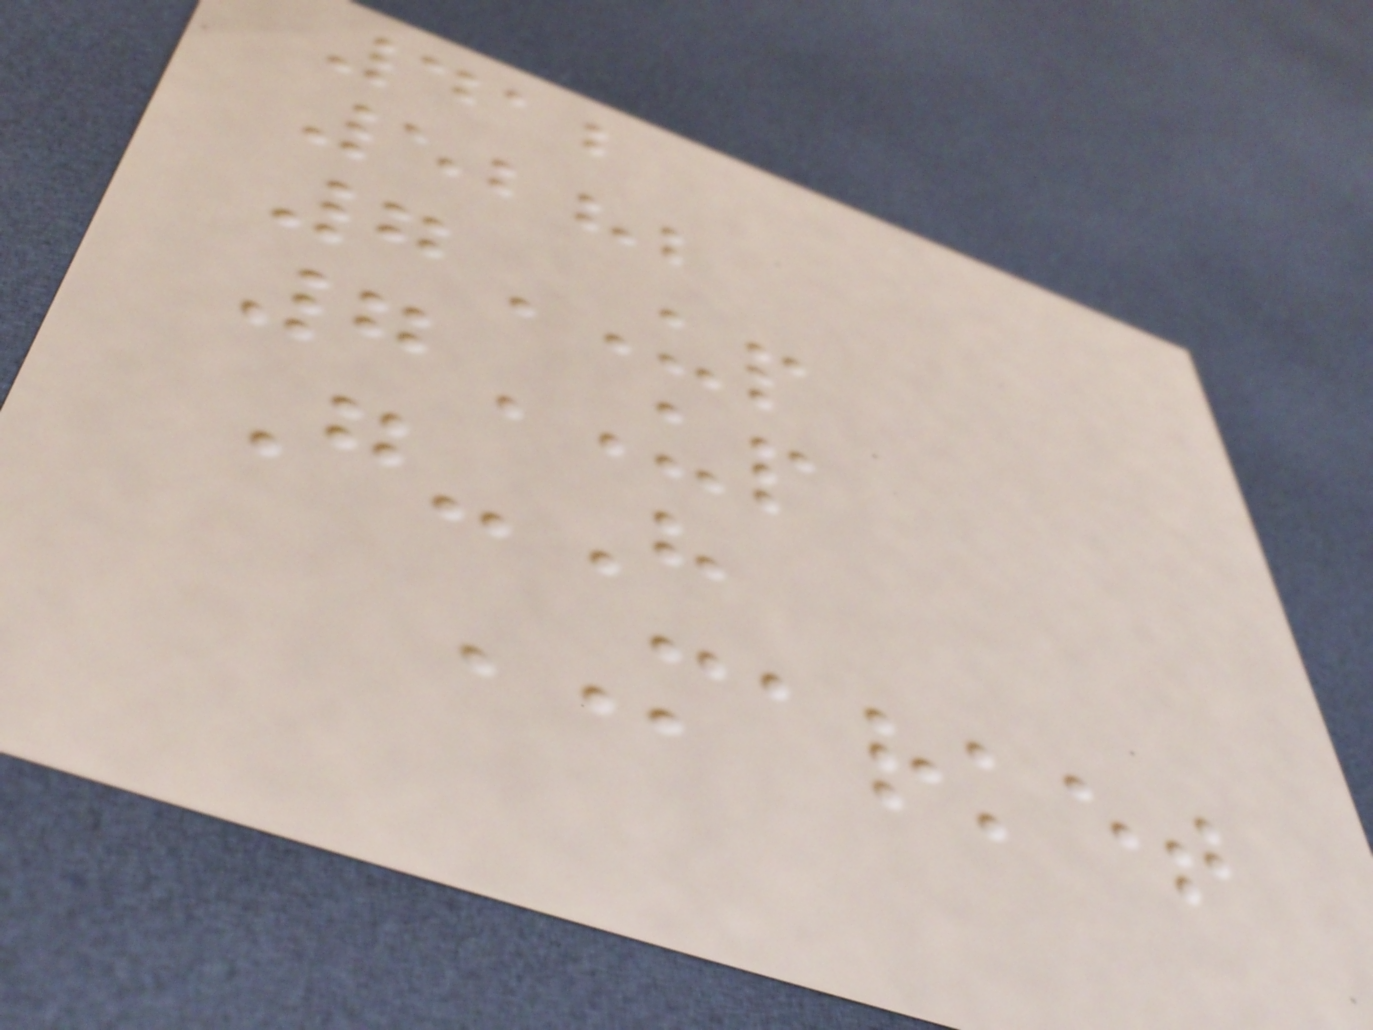412
5282
7UP
7UP
G-H
MARKET
